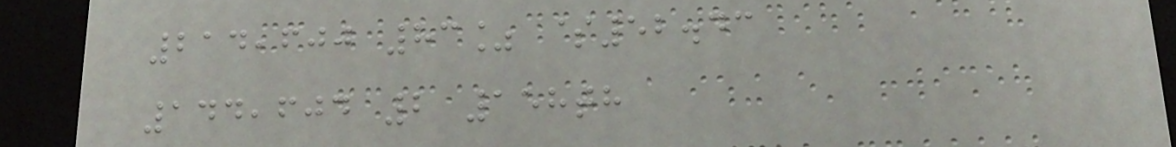214,600 83% $52.43
144,604 2 158th
